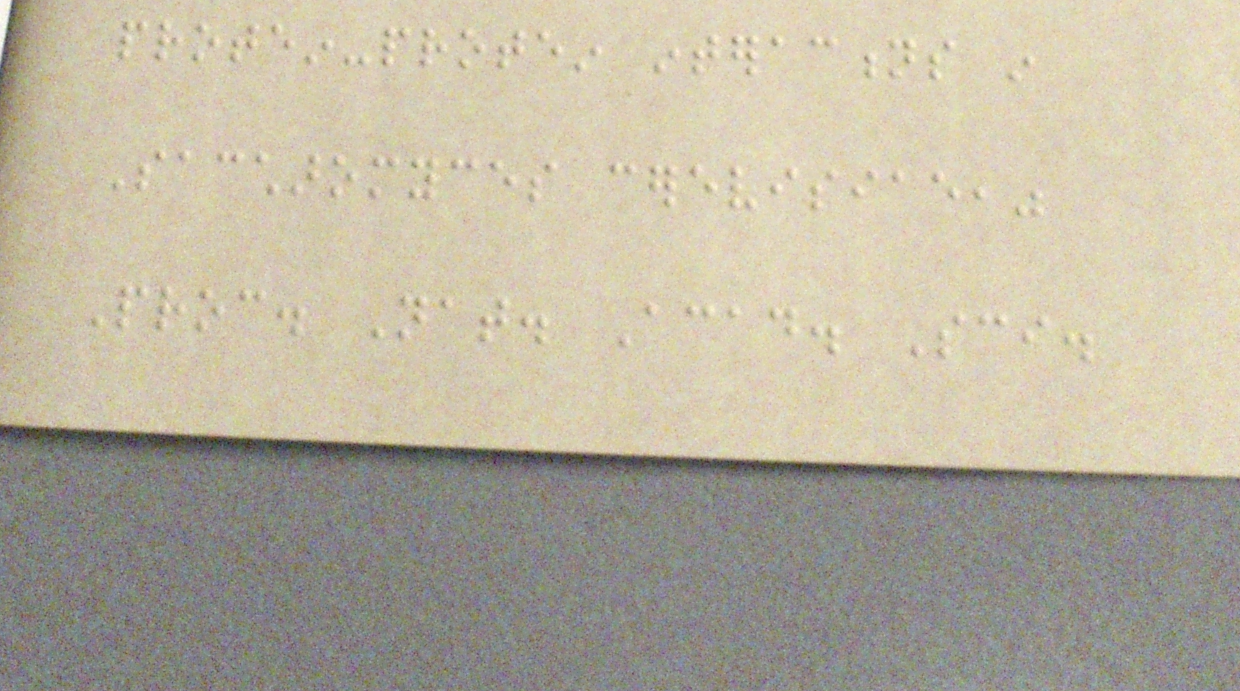protein-protein interactions in
Saccharomyces cerevisiae,"
Proc. Nat. Acad. Sci.
